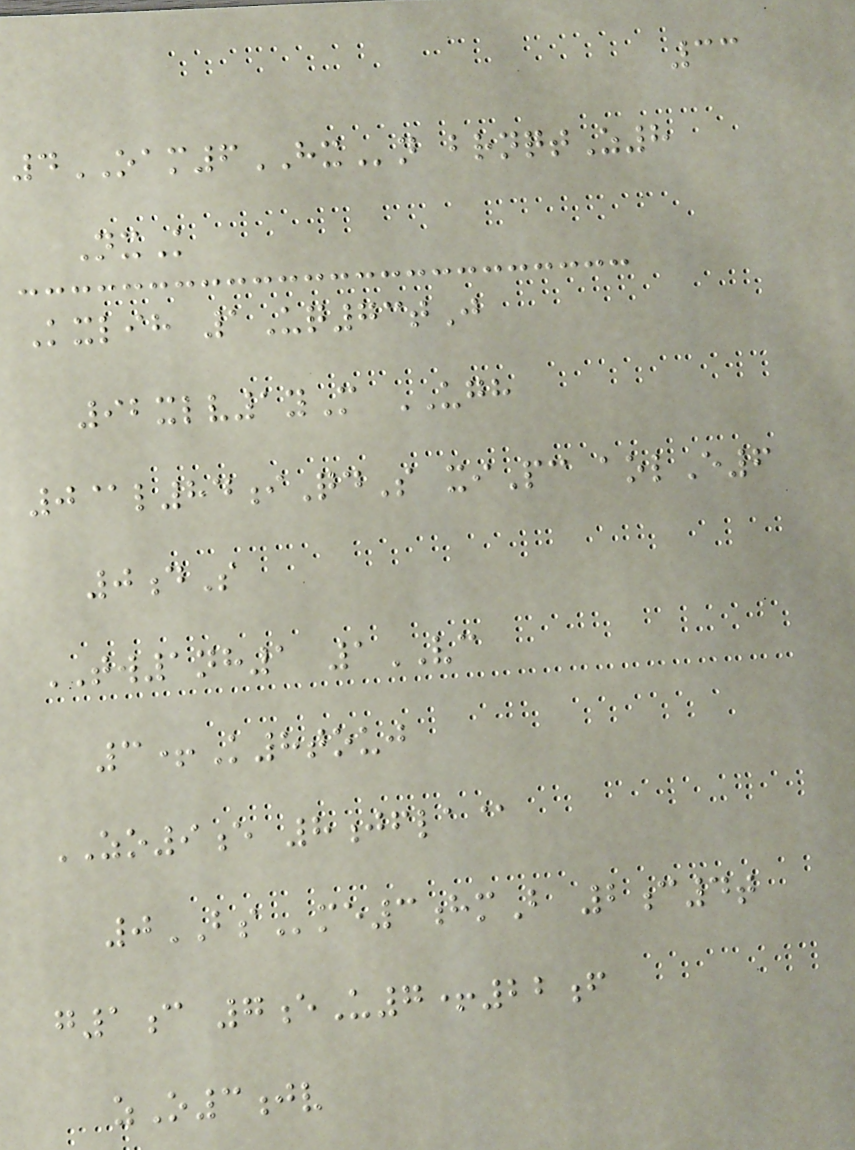33
4OAM6HXn brnqtZ8
NxK
Kxlih 1Uq73tJ
92xlv1yM UGH
0@l84iQdS xiPc aolE6
0dS
TW1nh1 1VC
3+K8touj
ZO9e 8jfla@
0BSme3hmB 2c4t
g1c 7eU7+22f
zO3jv
